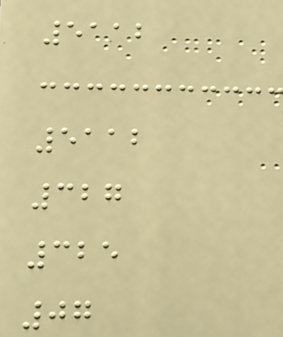5112
5112
327
325
07
